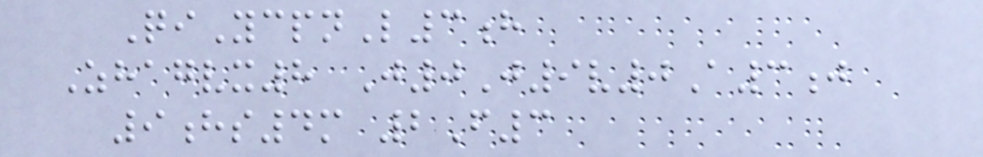QiYcpnL3h
Zhagvx8 J0J9v0A3j
9hs4m 2F3
